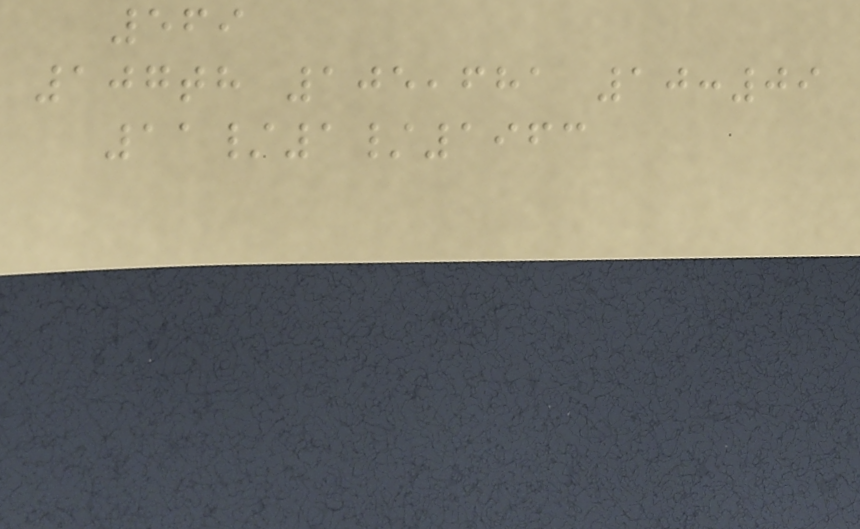569
107th 105,681 10:09
11/1/1963
